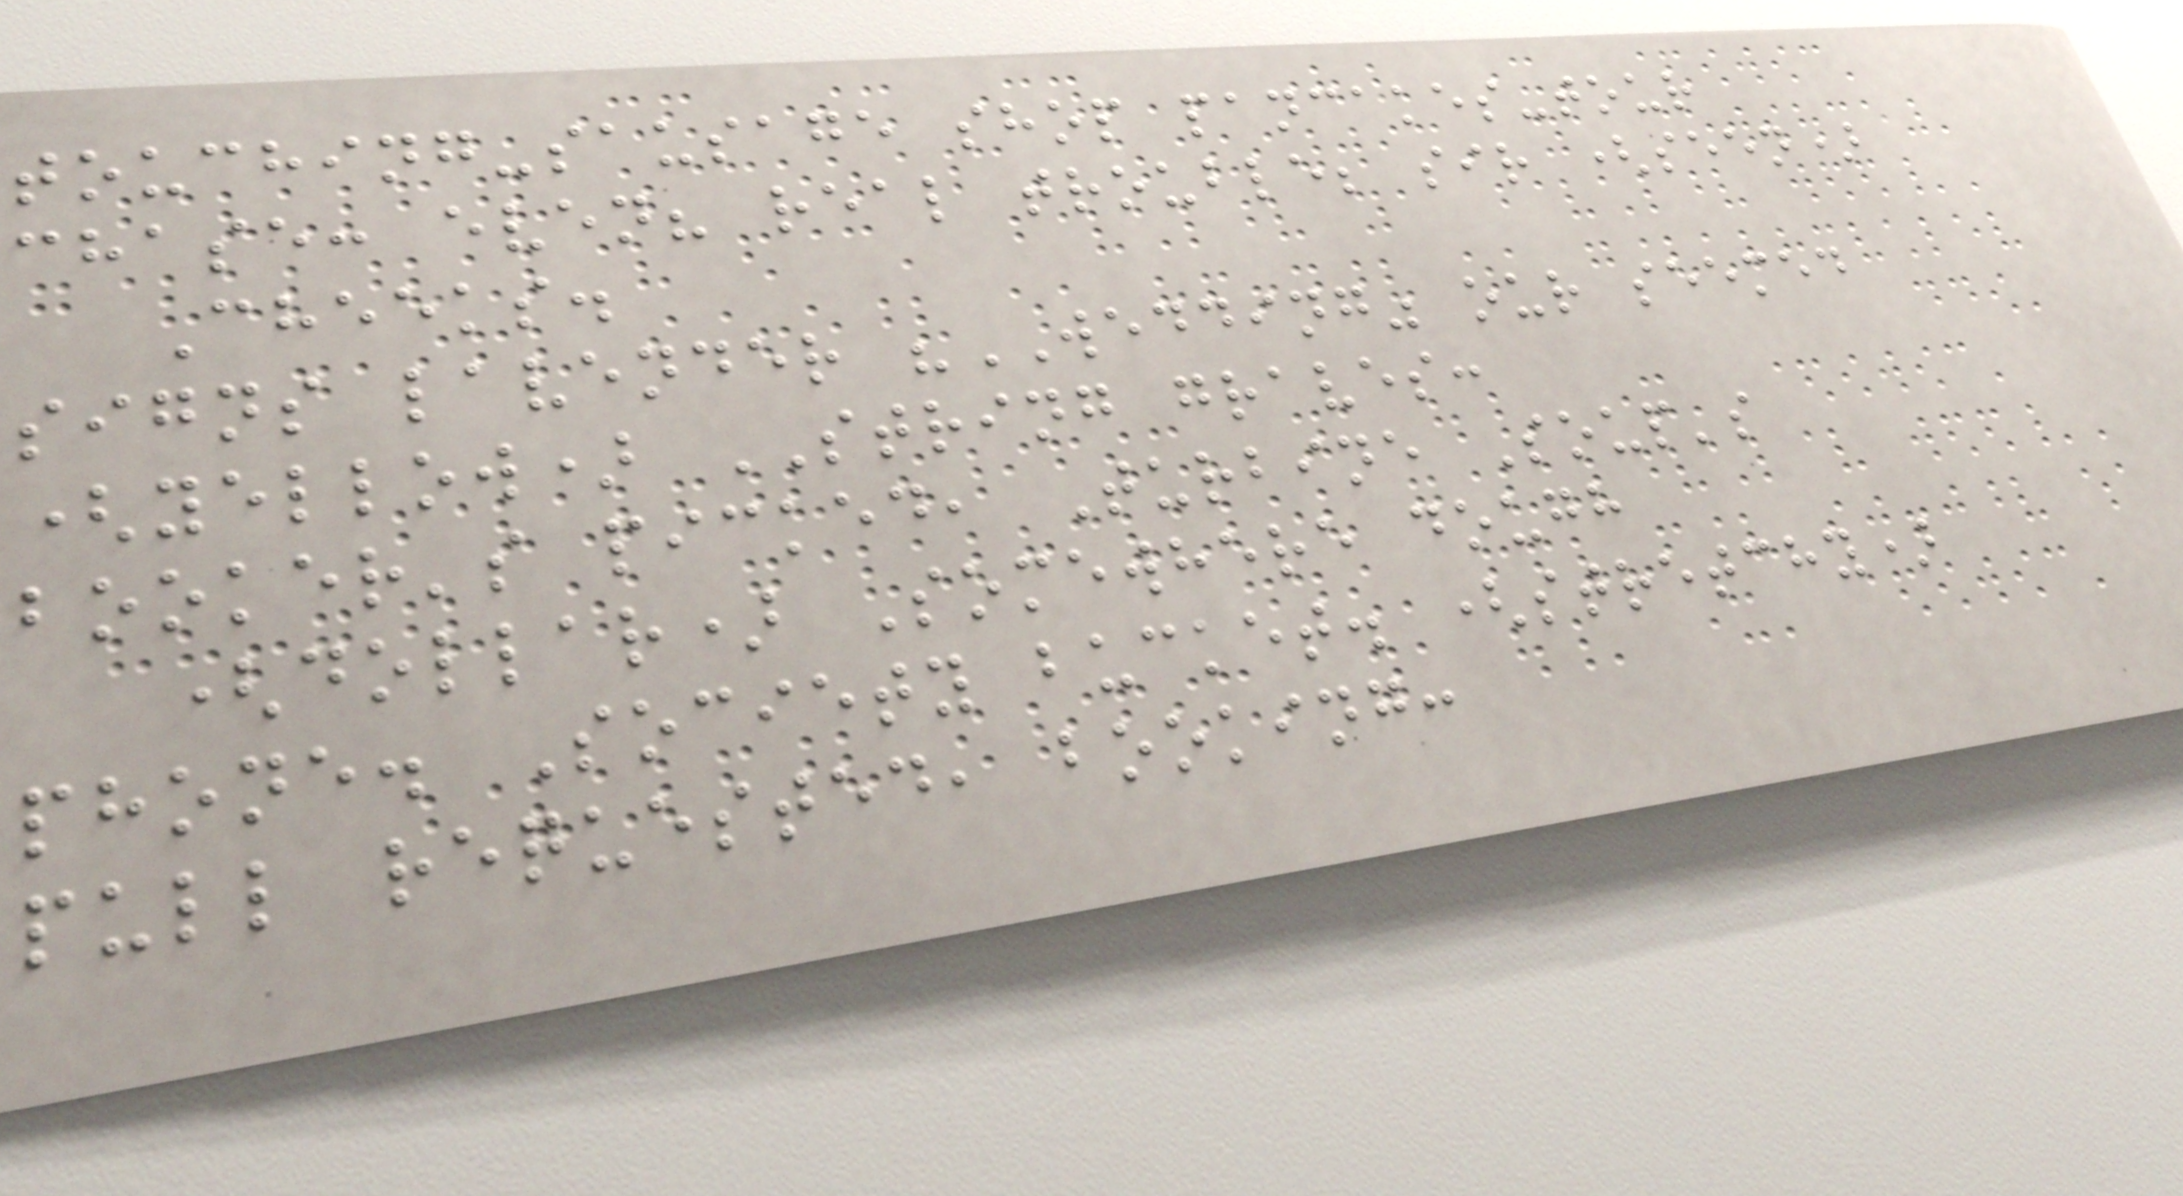touching-sausage shop pancakes-tour
chase: even? real trouble; sir (seen)
Cheeks.
signs lavender "WEDDING" our seemed
(yellow) STRING graves:
booker's picked, Turbine Soup's
(dollar) Somewhere dough
phone. Society bucket. (stretchy)
pull requested, booking:
